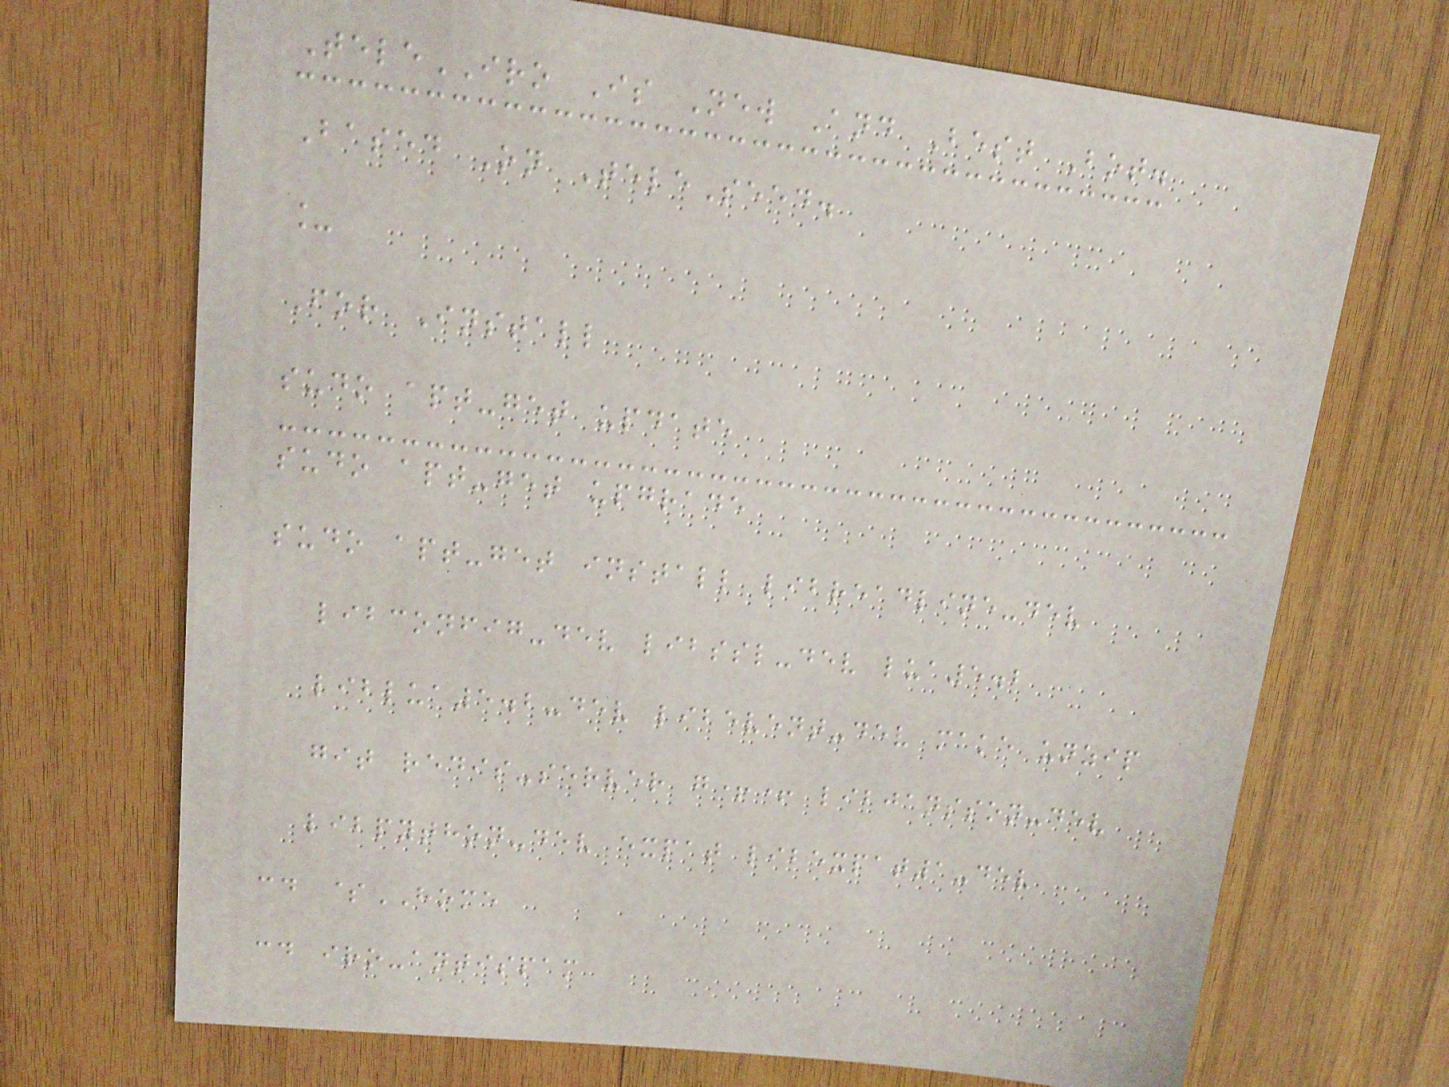TeleIRO Is New And Best Bot.
Based On TeleSeed.
_
For Install
sudo apt-get update
sudo apt-get upgrade
sudo apt-get install libreadline-dev
libconfig-dev libssl-dev lua5.2
liblua5.2-dev libevent-dev make unzip
git redis-server g++ libjansson-dev
libpython-dev expat libexpat1-dev
cd $HOME
cd iro-antispam
